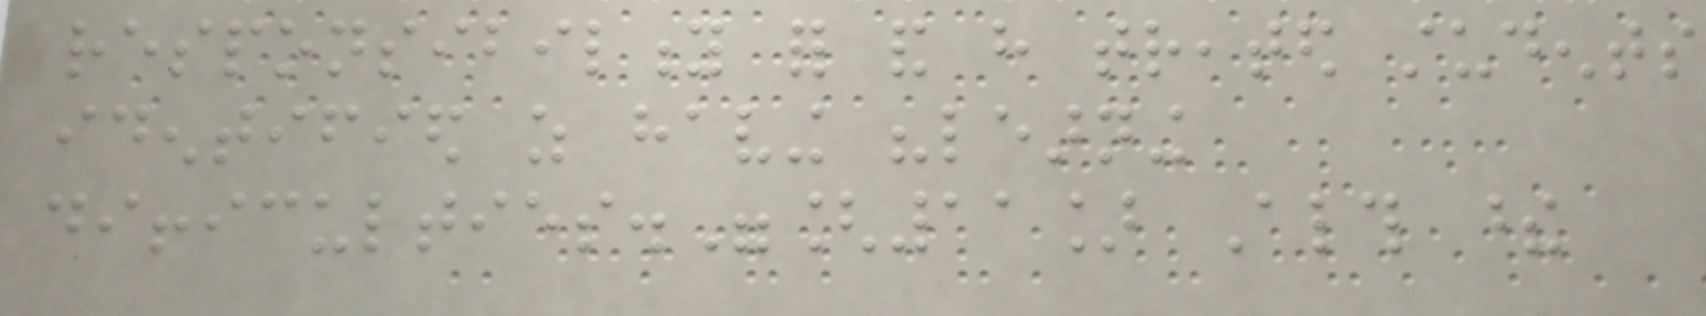responsibility for and have treated students
identified as having "learning
difficulties."[11] Although these
